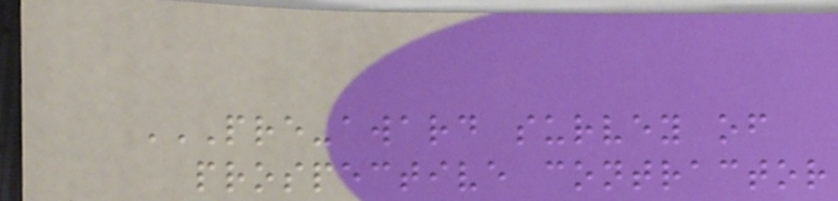PRE-AWARD SURVEY OF
PROSPECTIVE CONTRACTOR
